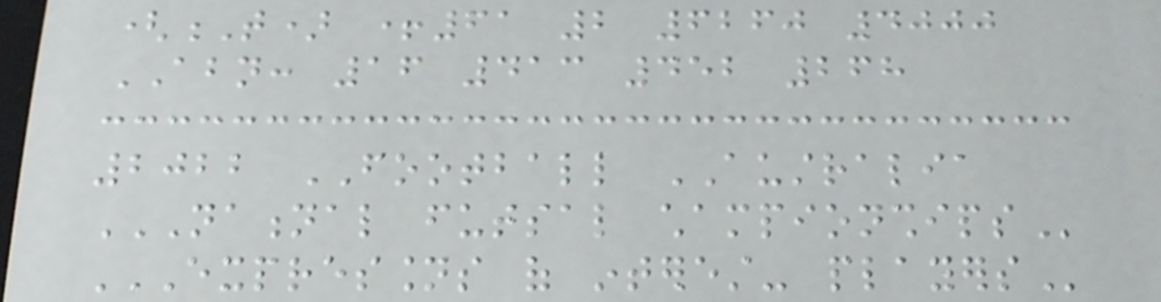(T) +61 2 6260 4000
ABN: 16 413 452 268
2022 FOOTBALL AUSTRALIA
NATIONAL FUTSAL CHAMPIONSHIPS
EXPRESSIONS OF INTEREST- PLAYERS
